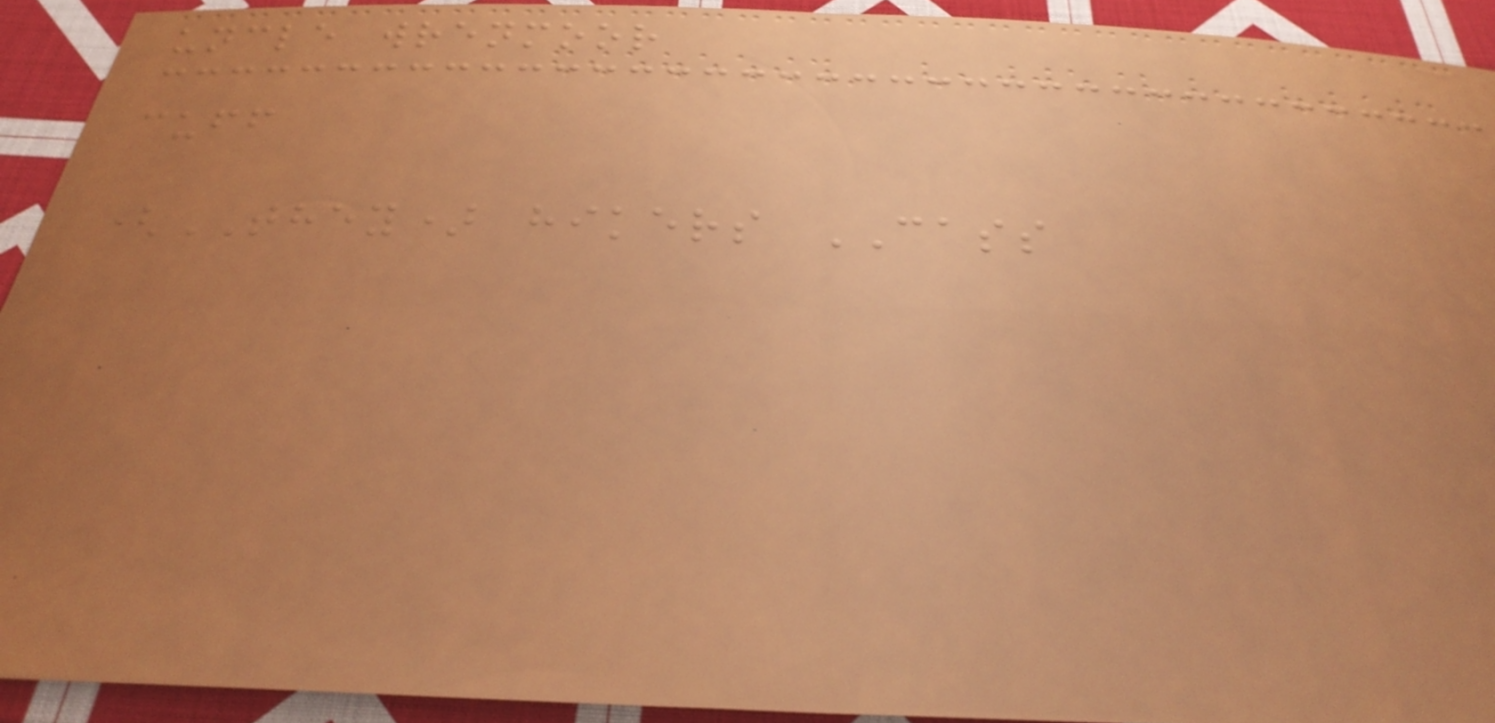uncle wrenmoor
cuff
(THEY) hikers CASS
